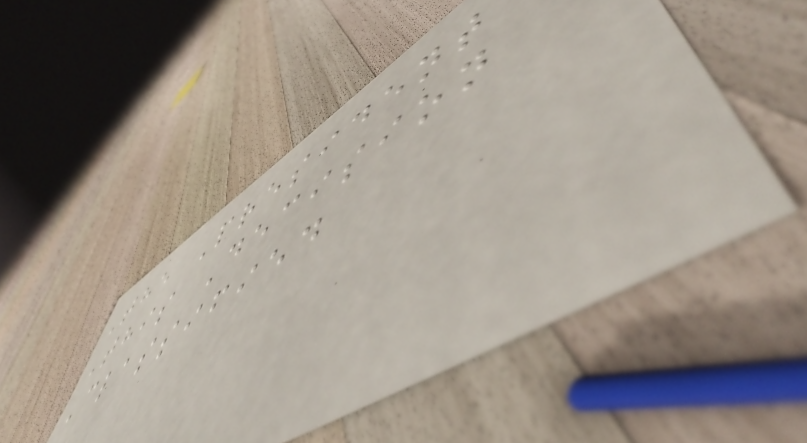The President
This Decision
Classified
